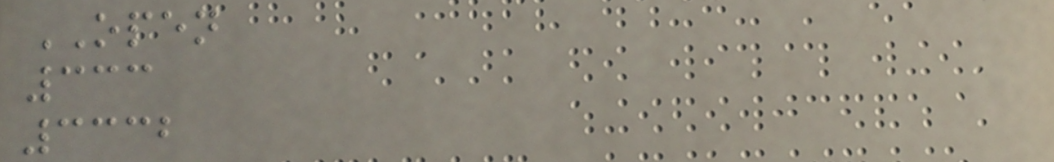OPEN
333
3332
